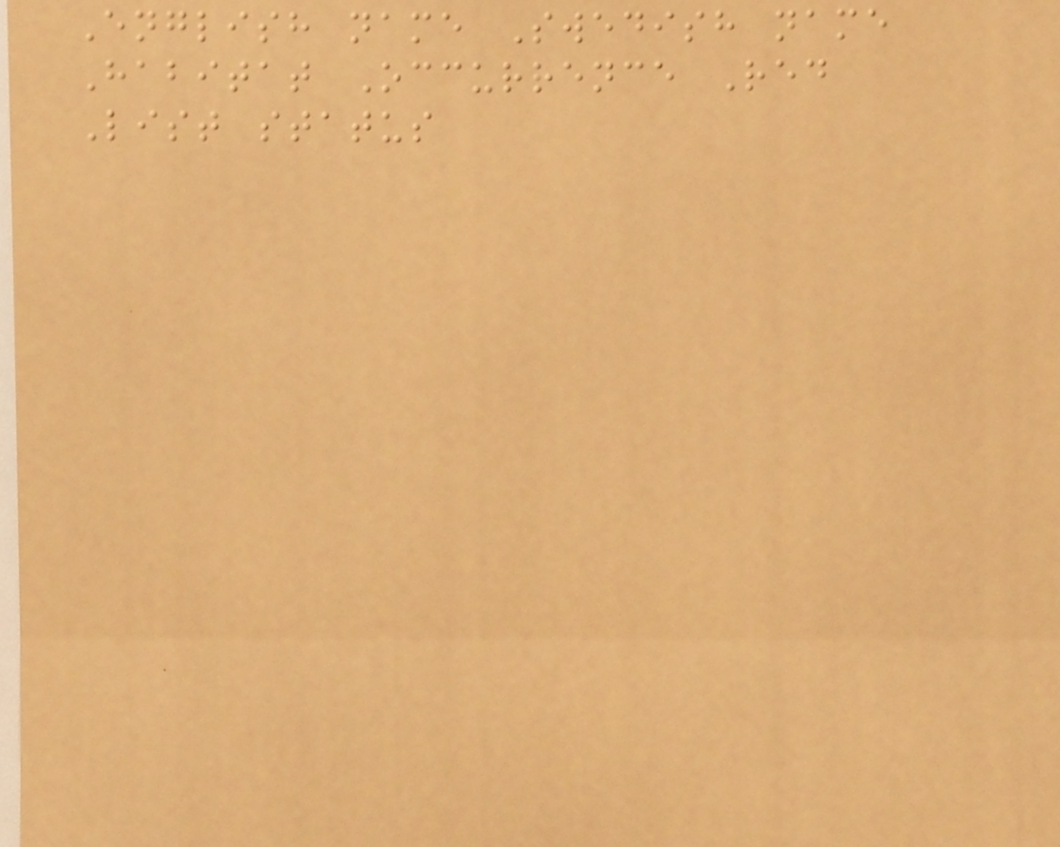English name Swedish name
Habitat Occurrence Red
List status
